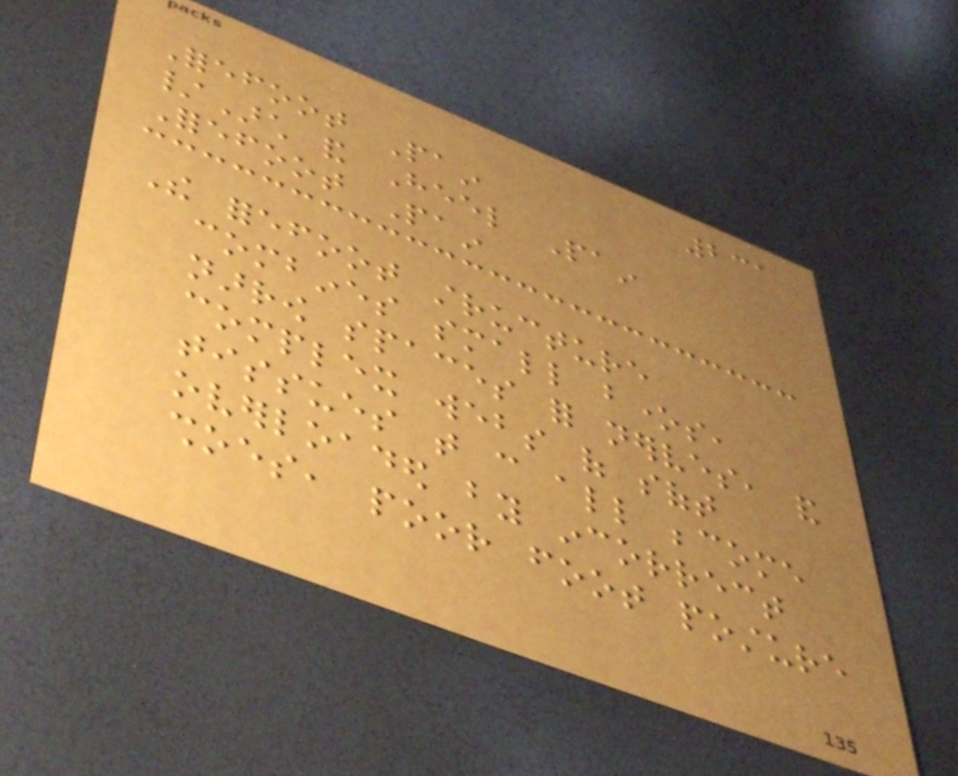231
Forefoot Pain
/Arch and Heel Pain
Forefoot Pain
The forefoot structure
combines small bones,
narrow spaces for nerves, and
complex webs of soft
tissues that can all become
overloaded by incorrect
shoes, poor foot posture
